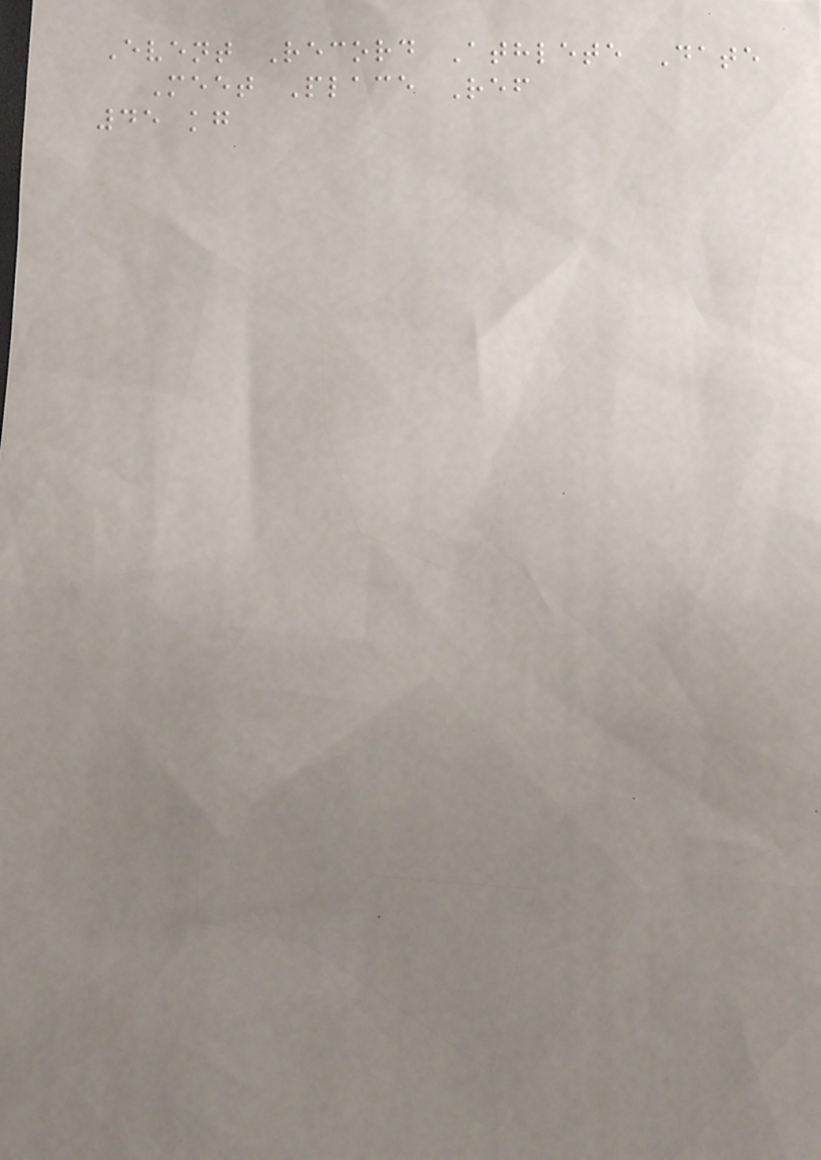Event Record Athlete Date
Meet Place Ref
45 kg
